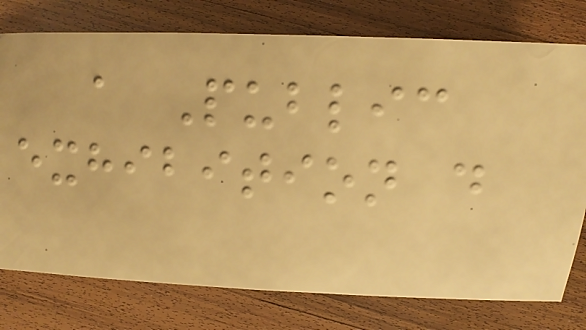a Public
exhibition d
